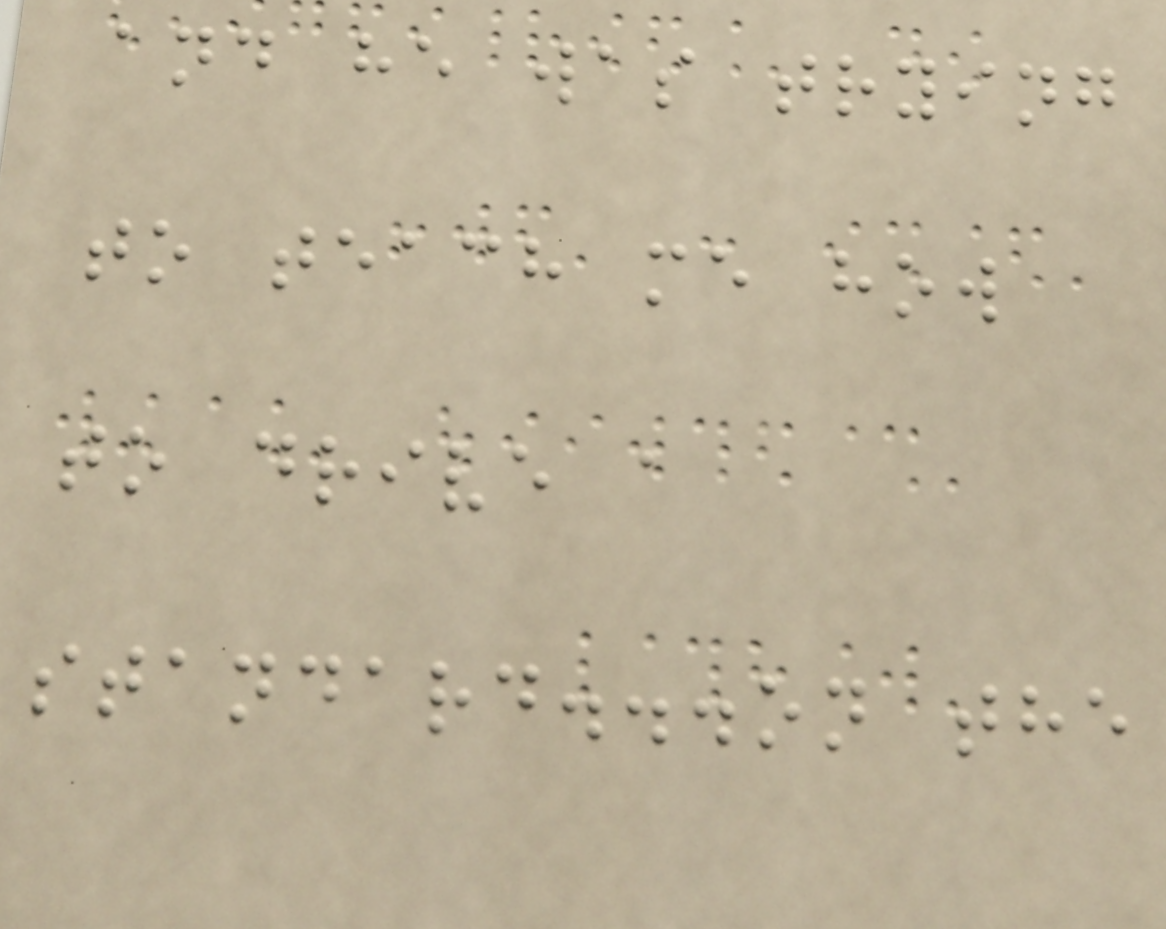and he was trying
to teach me how
to drive a
standard...on the
